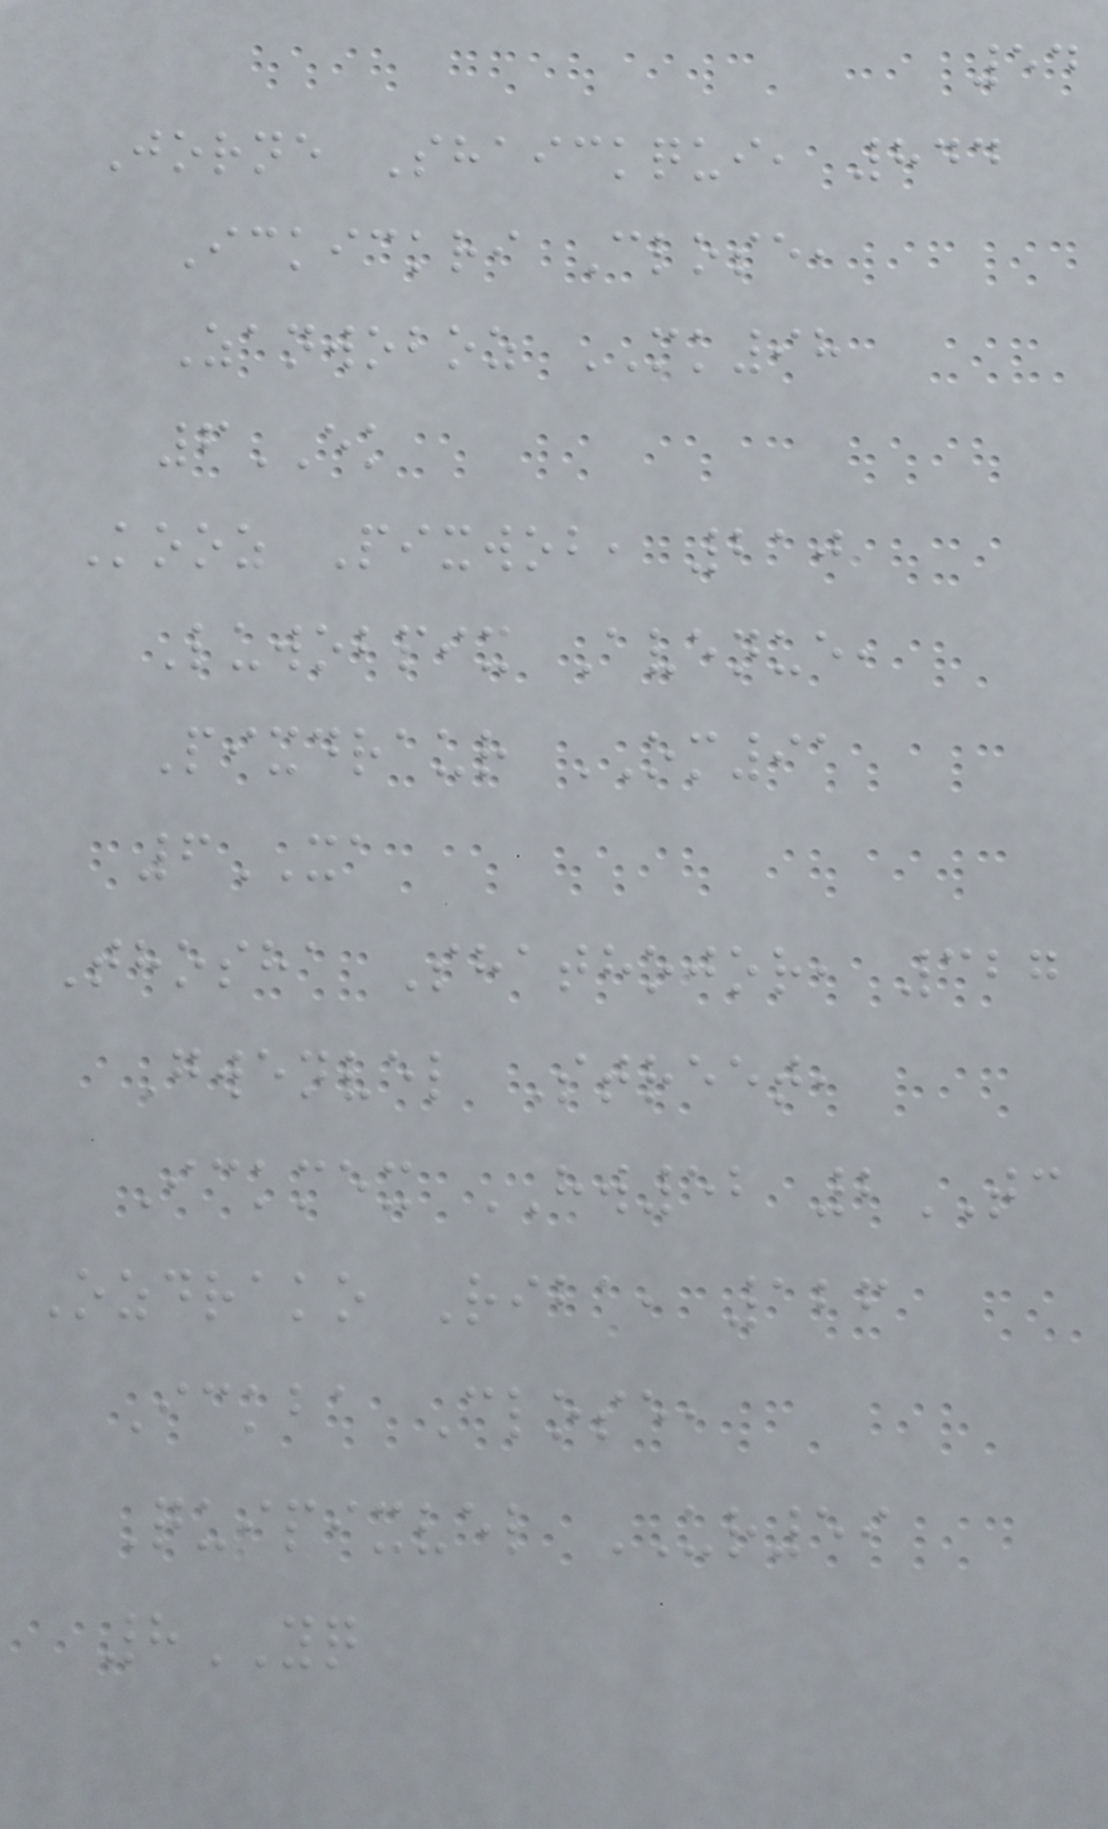54
Jorne Shaickqui, 844
Ickickri Close,
Zanwoboz MK98
6EK
Kooz Pixwob, 210
Luwobpix Avenue,
Pixdraur OM91
6XA
Thosha Shathojor, 327
Gwenvel Street,
Ickmex HW52 2TC
Ozdrako Riba, 126
Ickba Close,
Quipixvel UR59
8YQ
